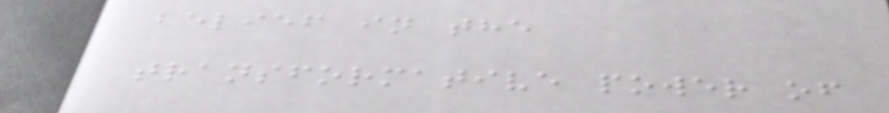belief in the
transformative power of
